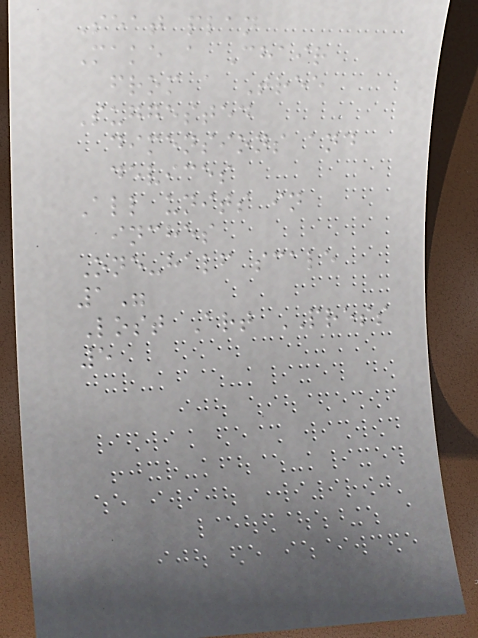Seat plan
Make a Chair
from a Tree
Suggested
dimensions and
devices
All units in
inches
One-half scale
1"
Lost Art PRESS
5
